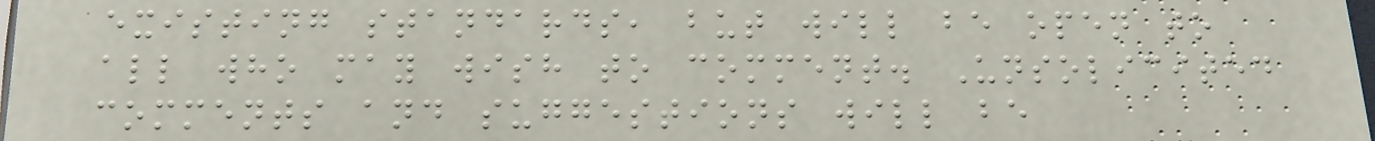existing standards, but will be open to
all who may wish to comment. Unsolicited
comments and suggestions will be
